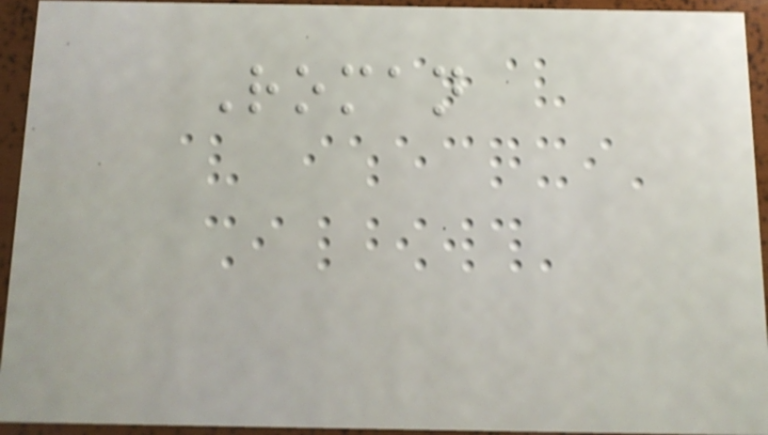Roman
